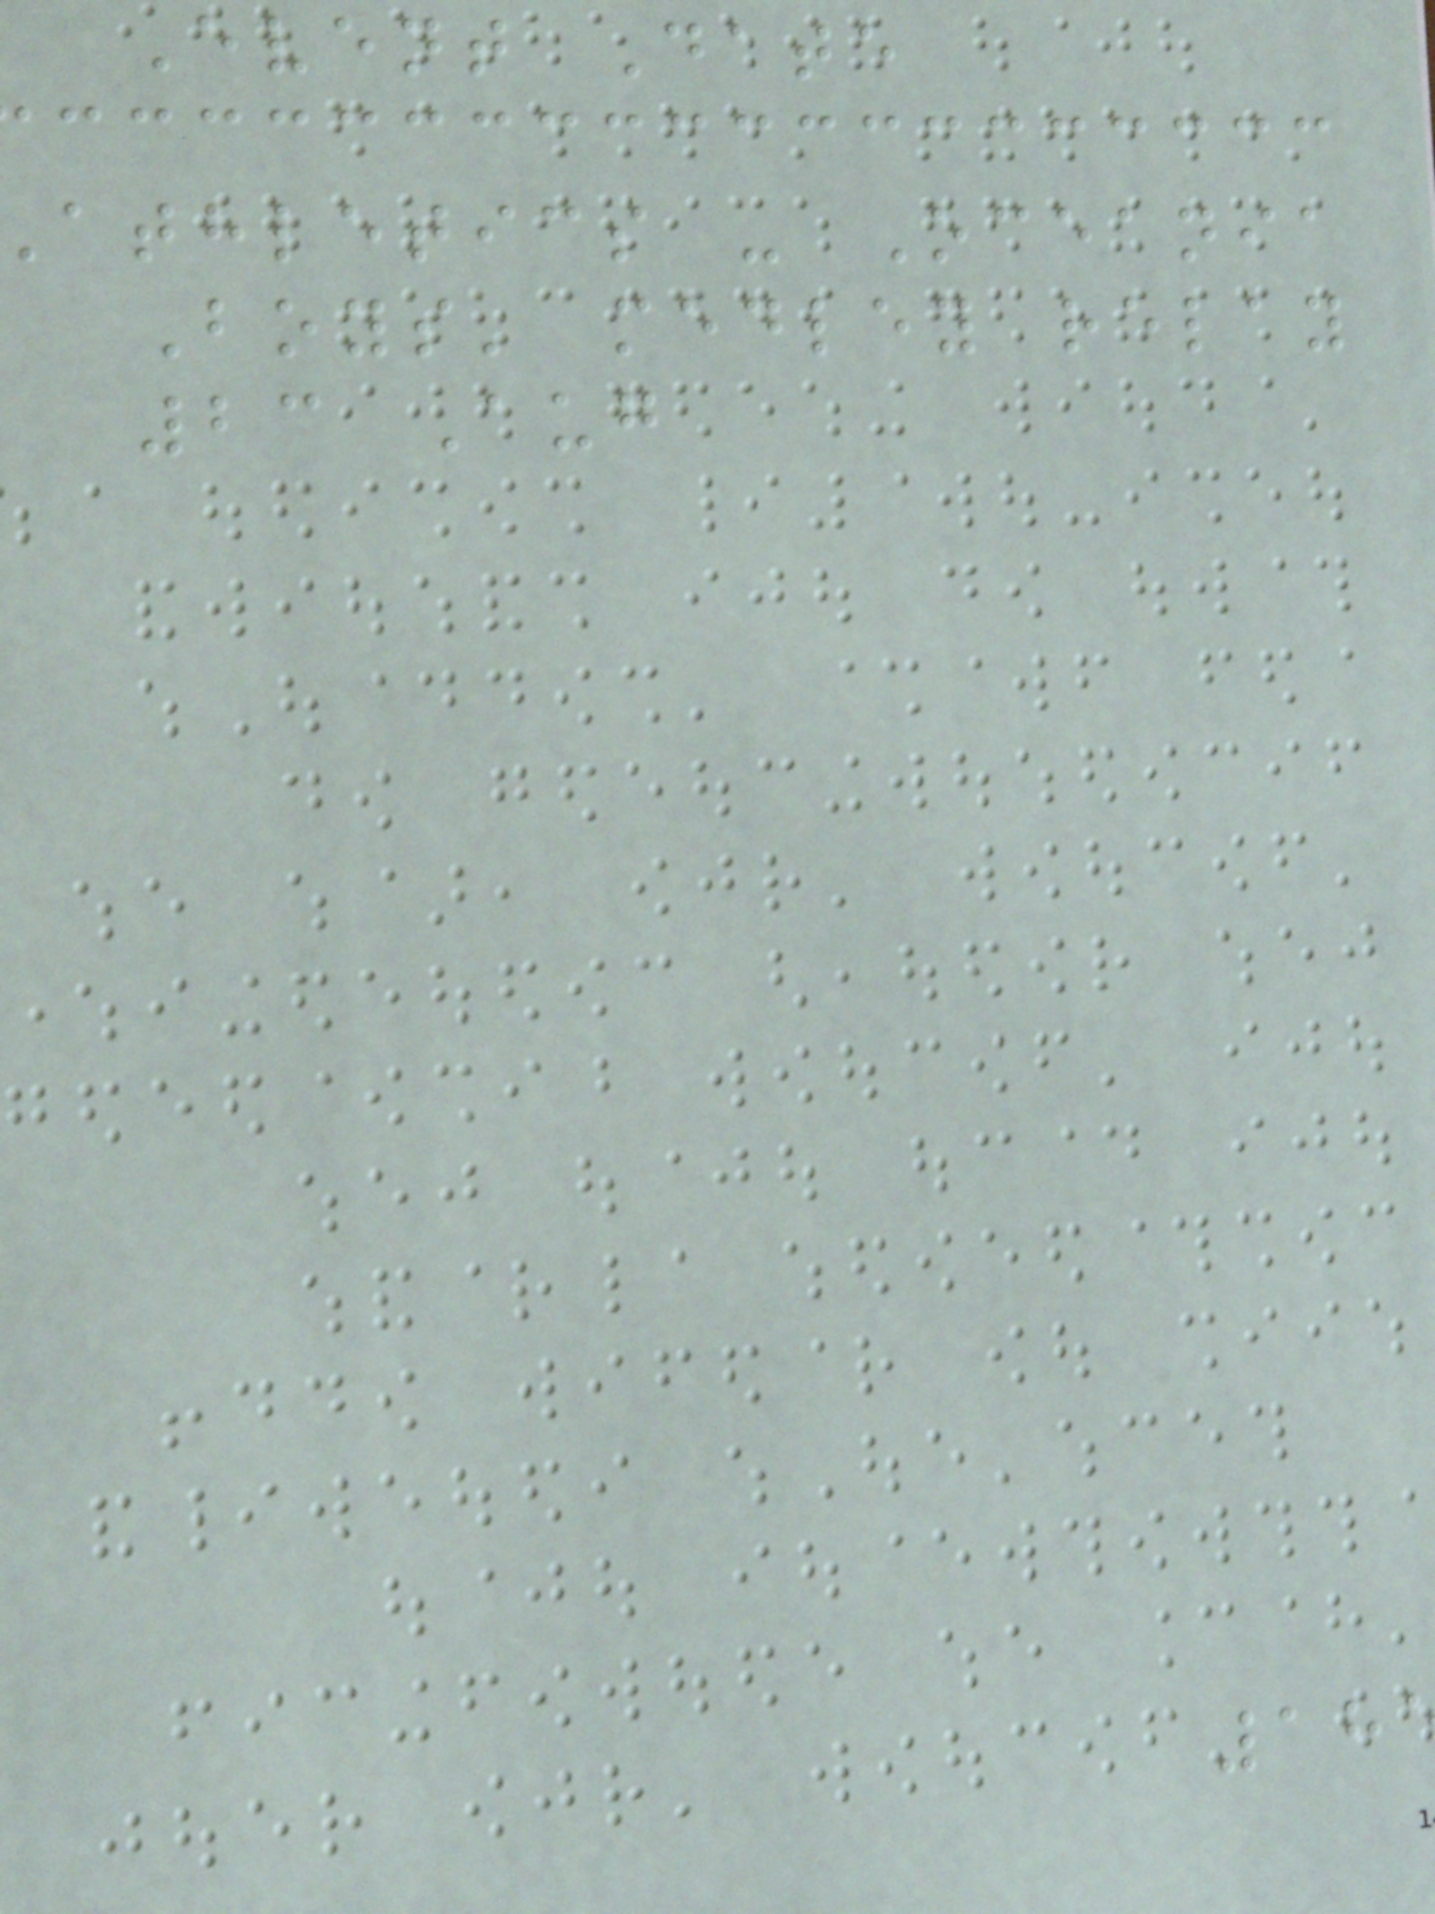Event Date
athletics - Oceania
Boys' medley relay
23 Aug
